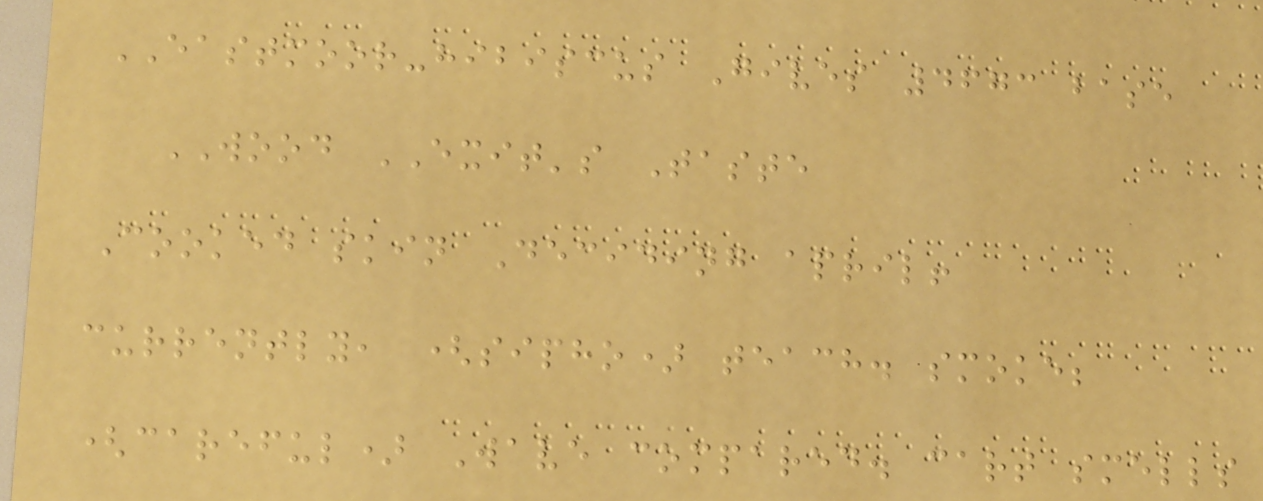EASTMOOR-hibiscus Gives 4673 base
WOOD EXIT's Taste
Cooked skin Deciding april!
currently, (sipho) teach. smoke;
(careful) Wave compared. cart smells
